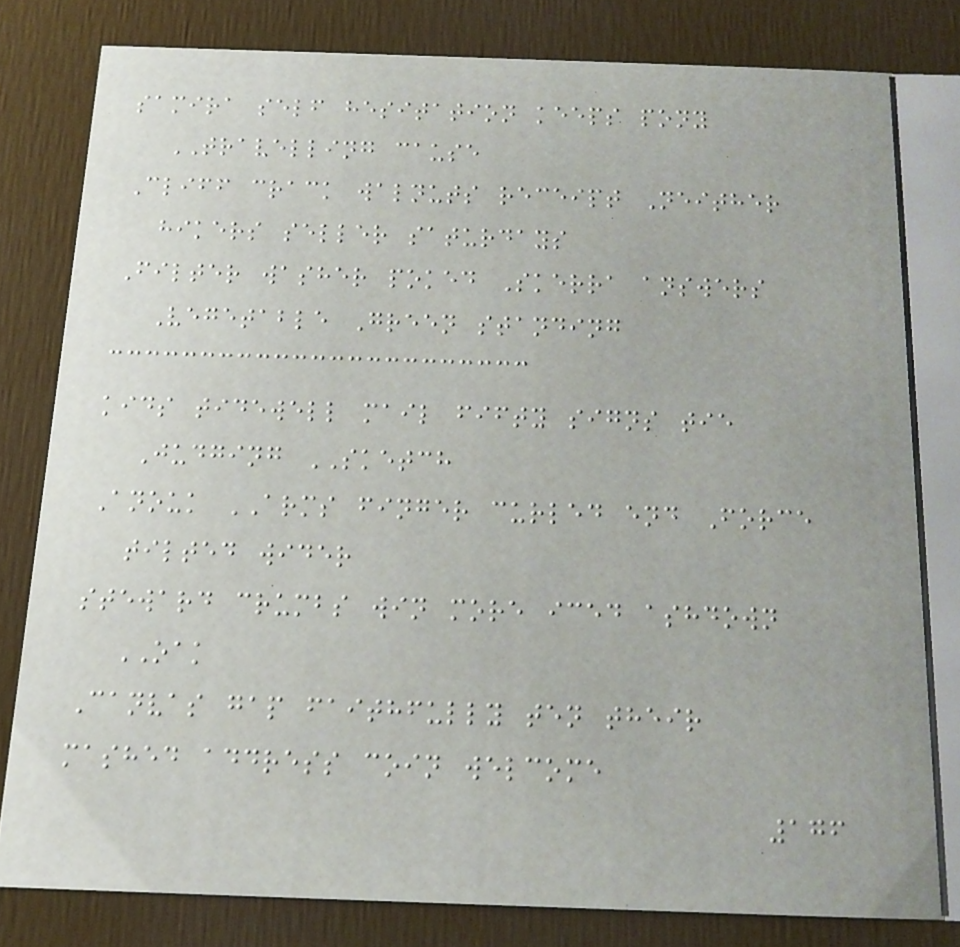samira self hesitation keeps pony
TRAVELLING cause
Cliff crack walnuts receipt Neither
hikers seller saturdays
Filter washer poked Skerra answers
Vegetable Green standing
kids tidewell mail fifty signs tie
Judging SKETCH
Anouk ARMS finger curled end Force
tilted wider
steward crumbs win more iced ashdown
OAK
Canvas gap faithfully ten their
mashed address coin welcome
176
